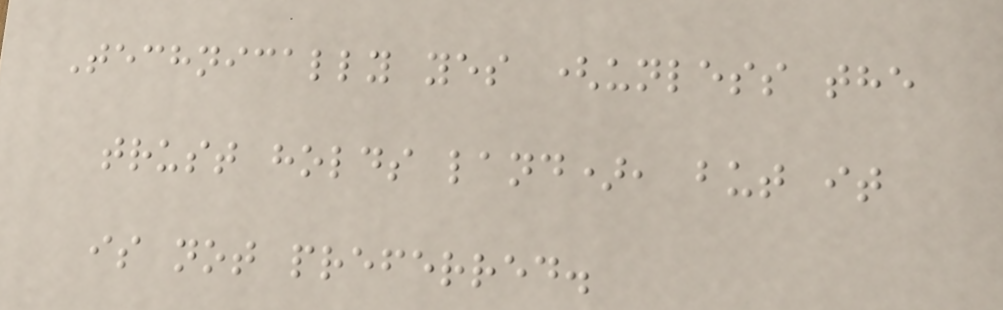Technically yes (unless the
trust holds land), but it
is not preferred.
